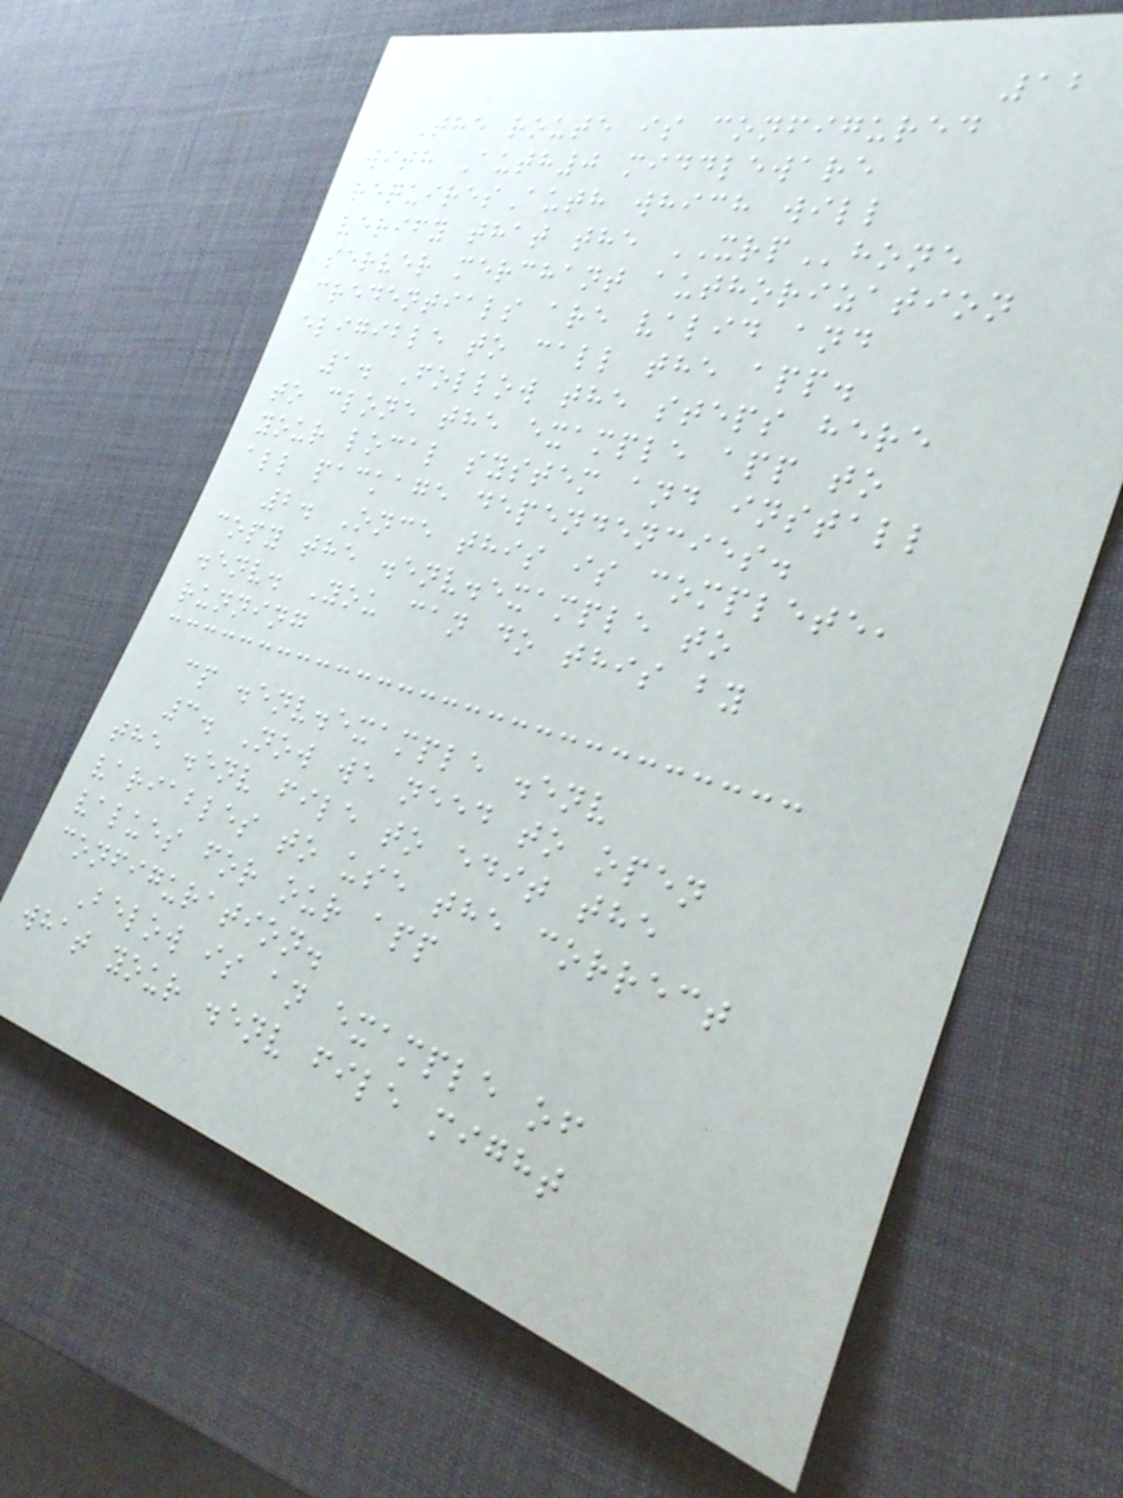12
The route is configured
with Auth0 middleware
requiresAuth which will
verify that the XRPhone
server merchant authorization
credentials are valid and
eligible to call the app.
1. Follow the steps here
to clone the example app to
your local system and install
all package dependencies.
2. Once this is complete,
copy the .env.example to
.env. You can do this by
running
cp .env.example .env
3. Now we need to open
the .env file to edit the
variables to use the correct
values for our app
configuration.
Below is an example of
what your .env file might
